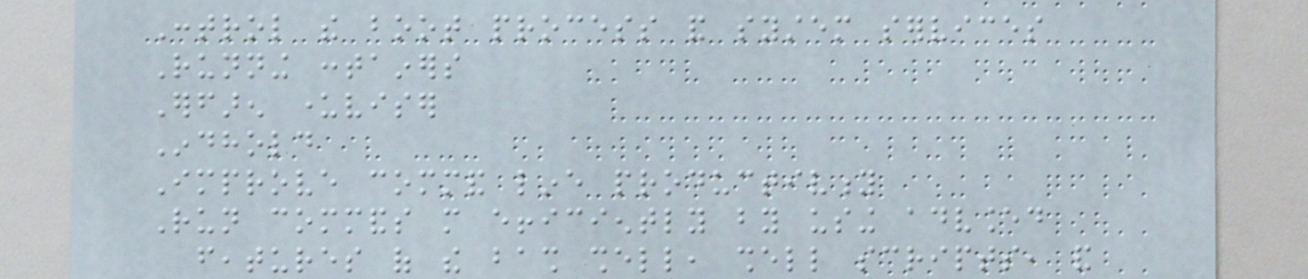Control the boot process and system services
Running containers
Erfaren underviser
Indhold
Improve command line productivity
Run commands more efficiently by using advanced
features of the bash shell, shell scripts, and
